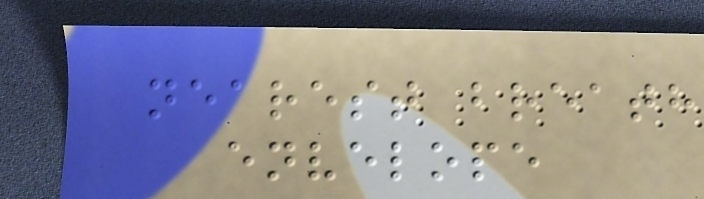nearest breath
envelope
